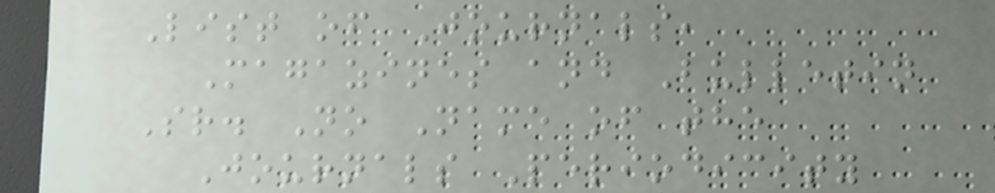List of Journals,
Magazines and Bulletin
Sr. No Name of the
Journals Periodicity
